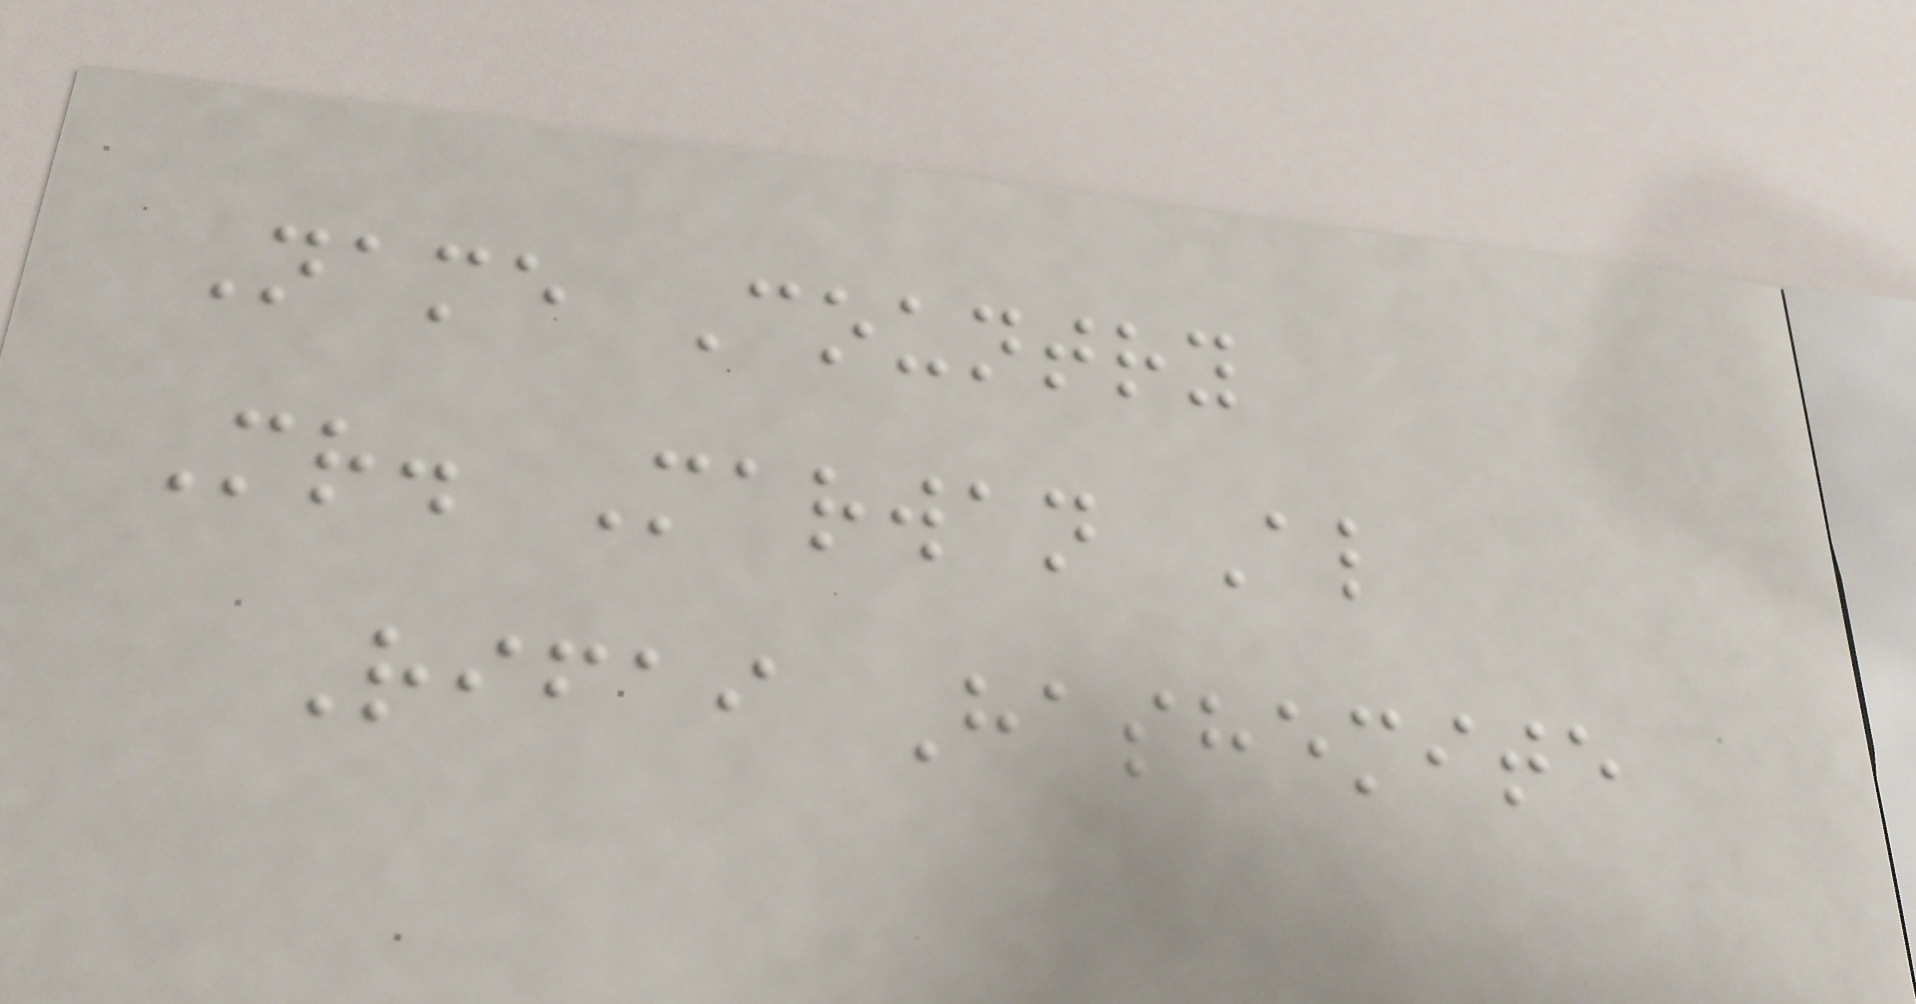Name Country
Mr. Marwan Al
Rifai Hashemite
